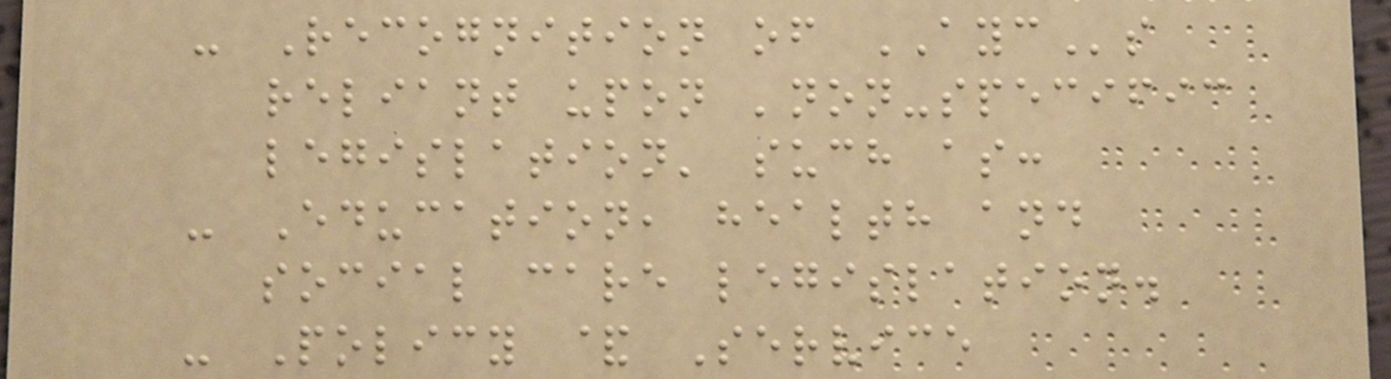- Recognition of AYCs
reliant upon 'non-specific
legislation' such as:
- Education, health and
social care legislation.
- Policy & Service
